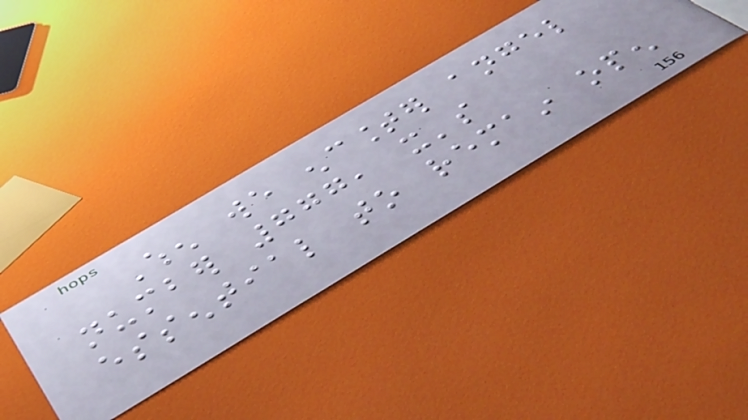When we encounter angel
number 777, it's
essential to remain open
